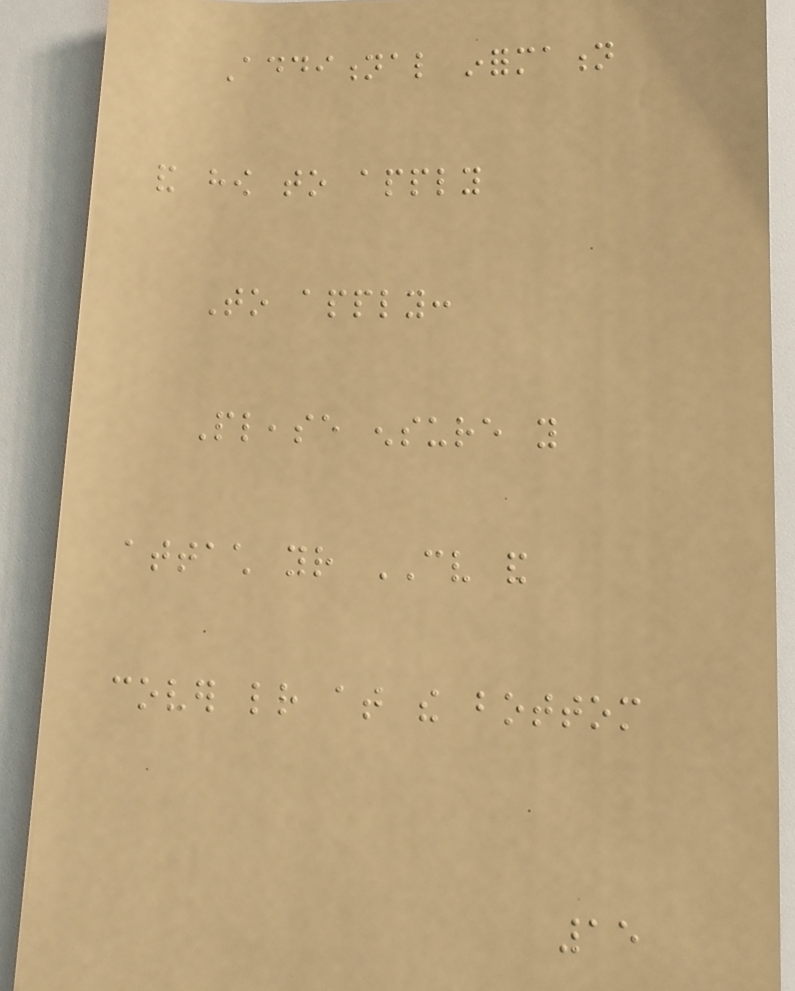Additional information
and how to apply
To apply:
Please ensure you
attach your CV and
cover letter at the bottom
15
